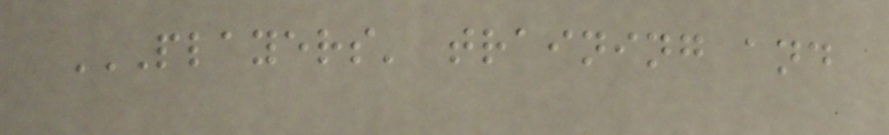PLAYERS' TRAINING AND
